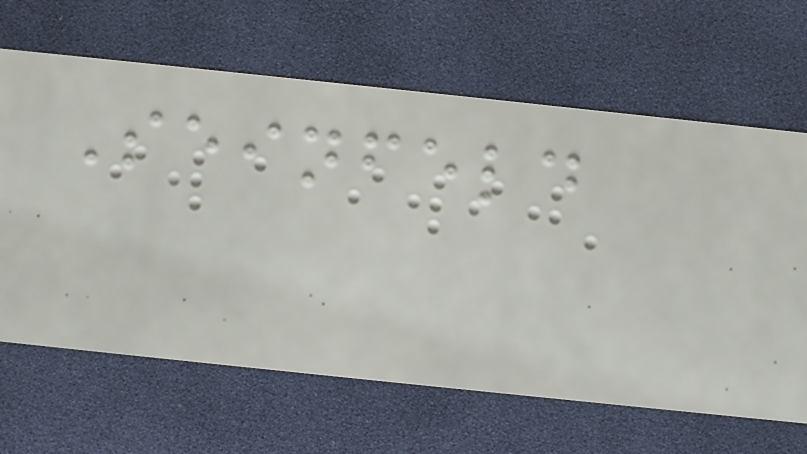Seinfeld
